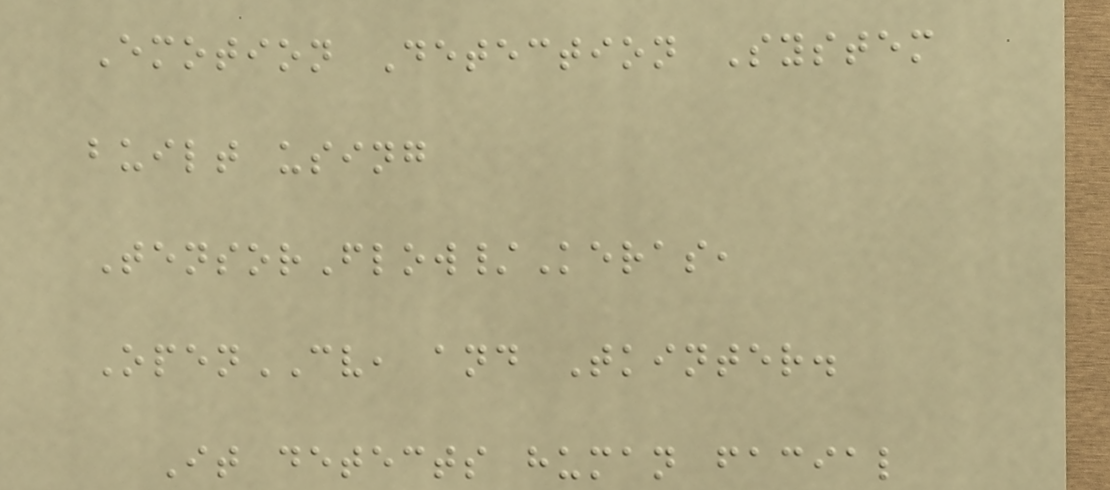Emotion Detection System
built using
TensorFlow/Keras,
OpenCV, and Tkinter.
It detects human facial
